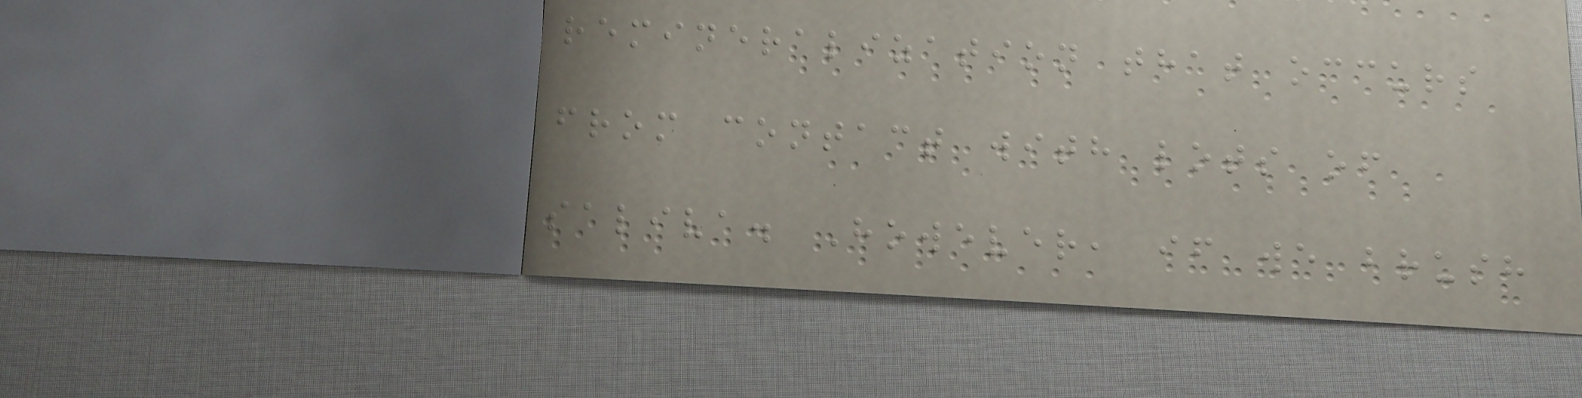remineralization that occurs
from contact with lots of
saliva. However, if we brush
